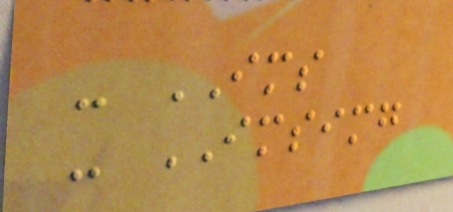- IMS
- IMSIMG
